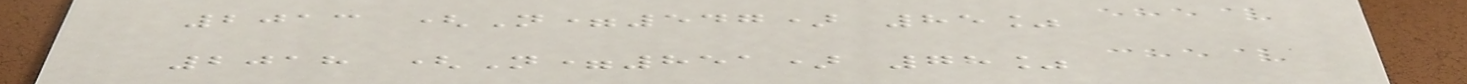2013 (N=547) 85%
2018 (N=851) 78%
